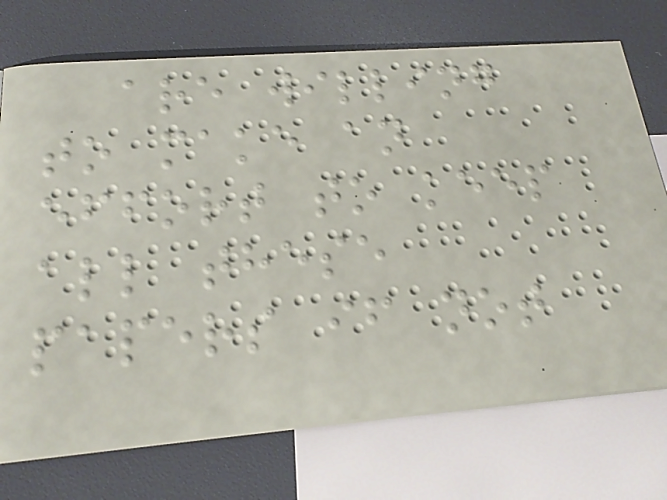are willing
to make an
effort to keep
all these
papers if not
